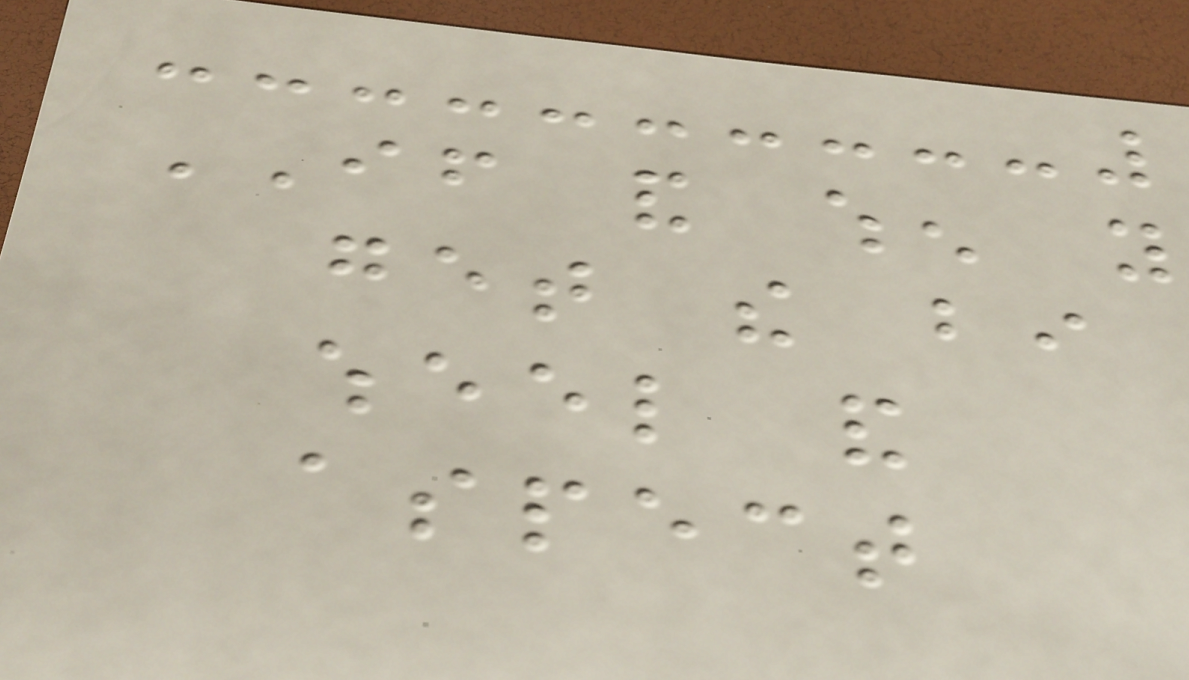IF and when you
get the bi
wheel and
aspect
